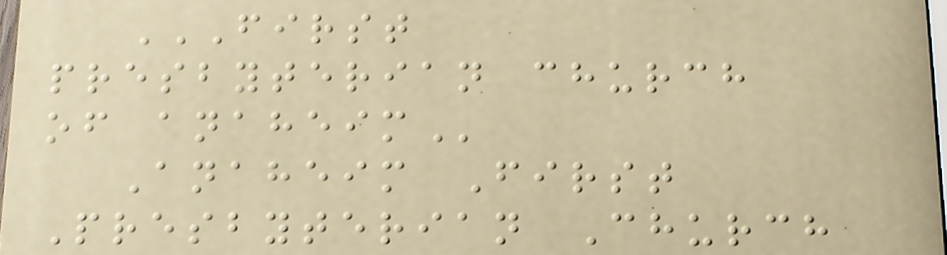FIRST
PRESBYTERIAN CHURCH
OF ANAHEIM
Anaheim First
Presbyterian Church
